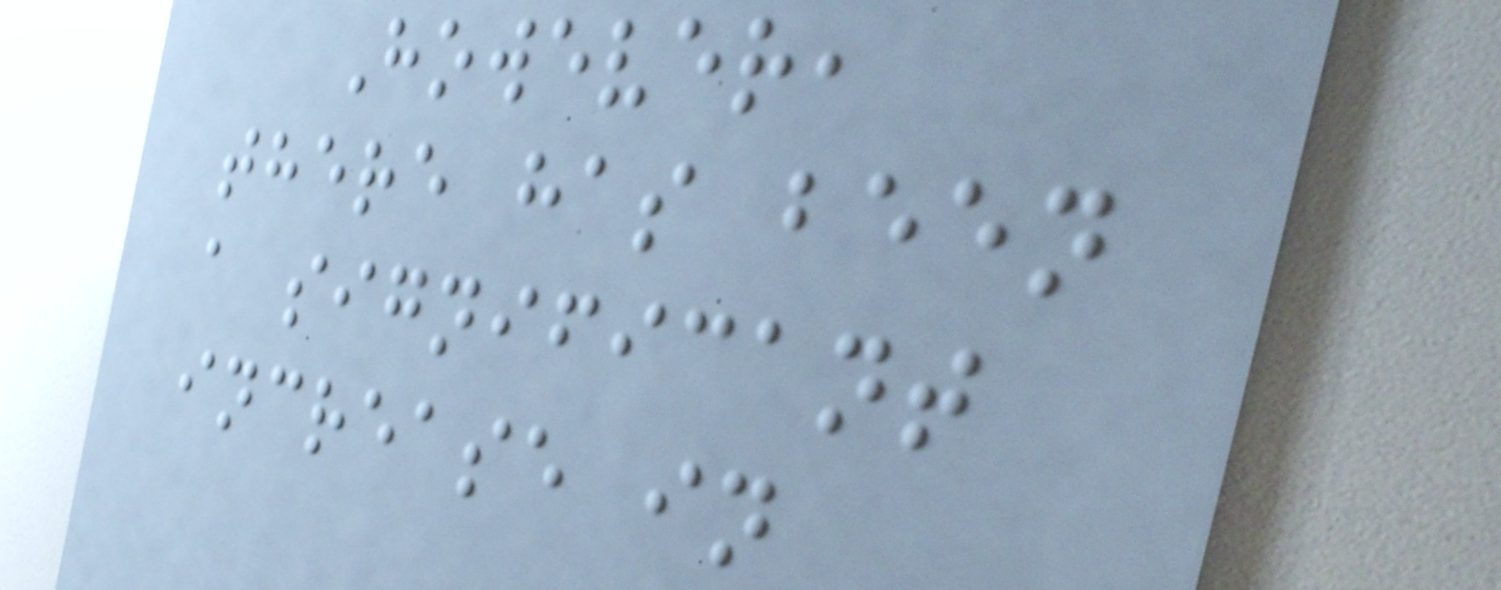However,
there has been
a significant
increase in
